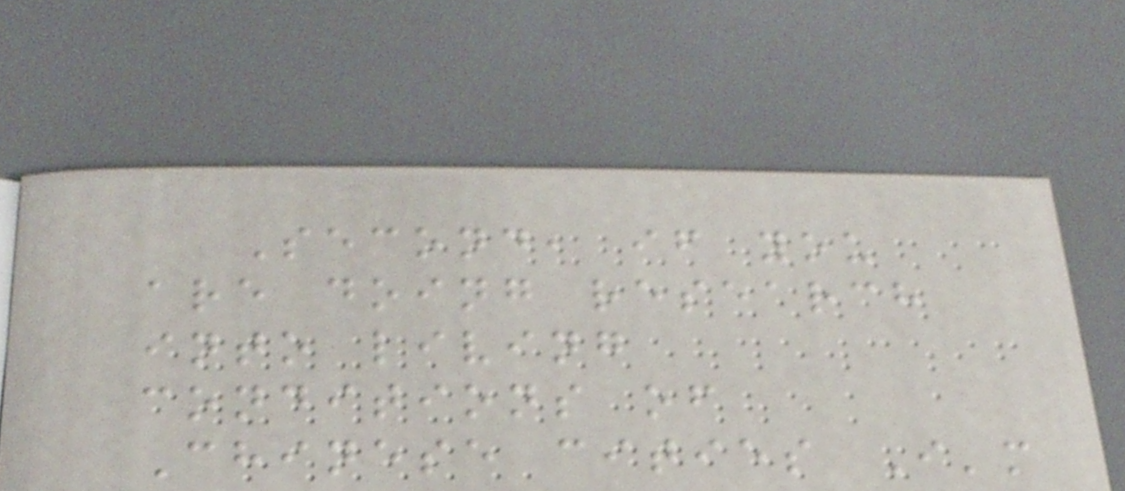Second, if you
are doing research
into living
conditions of
Chinese cities I'm
